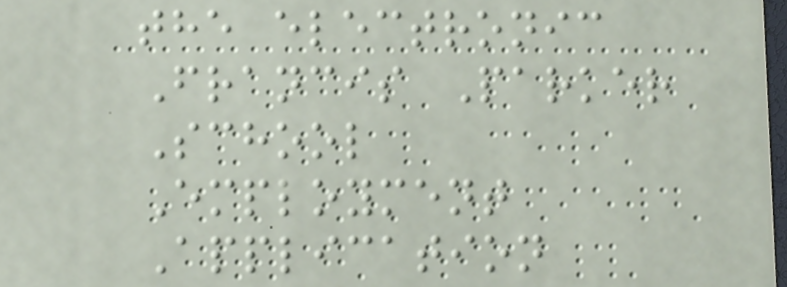the electronic
Francis Parker
School
Employment
Application
